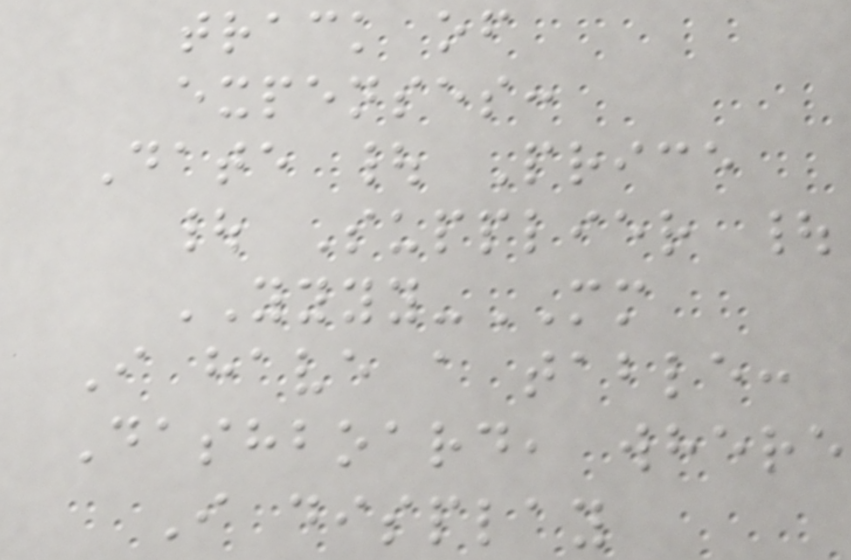track of
expenses:
Date | Price
| Supplier |
YYYY-MM
I have a table:
Dashboard, where
I display
